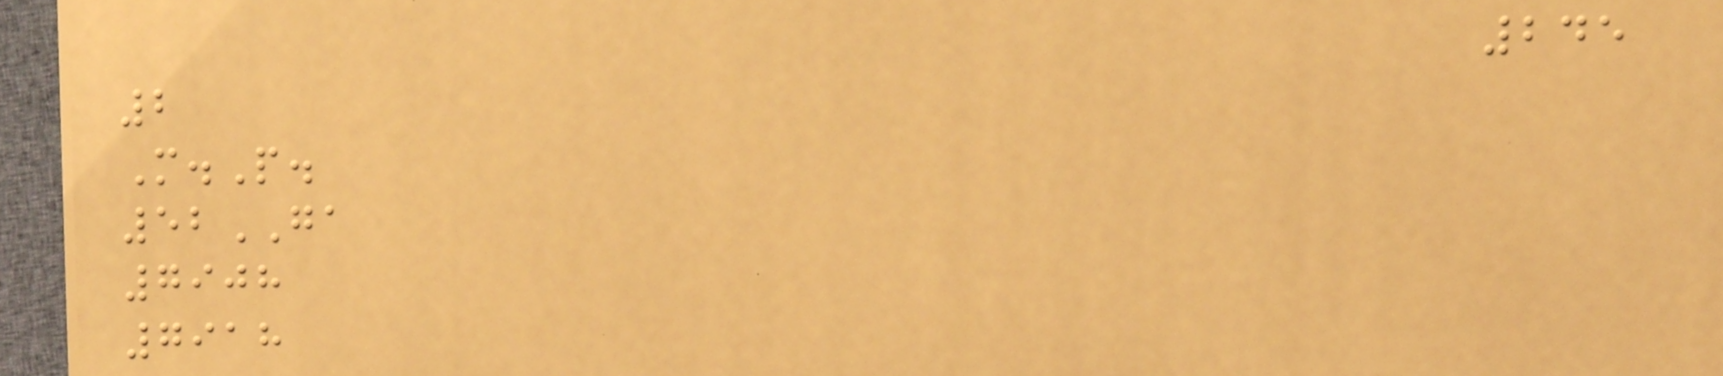245
2
M.P.
52GA
7908
7918
